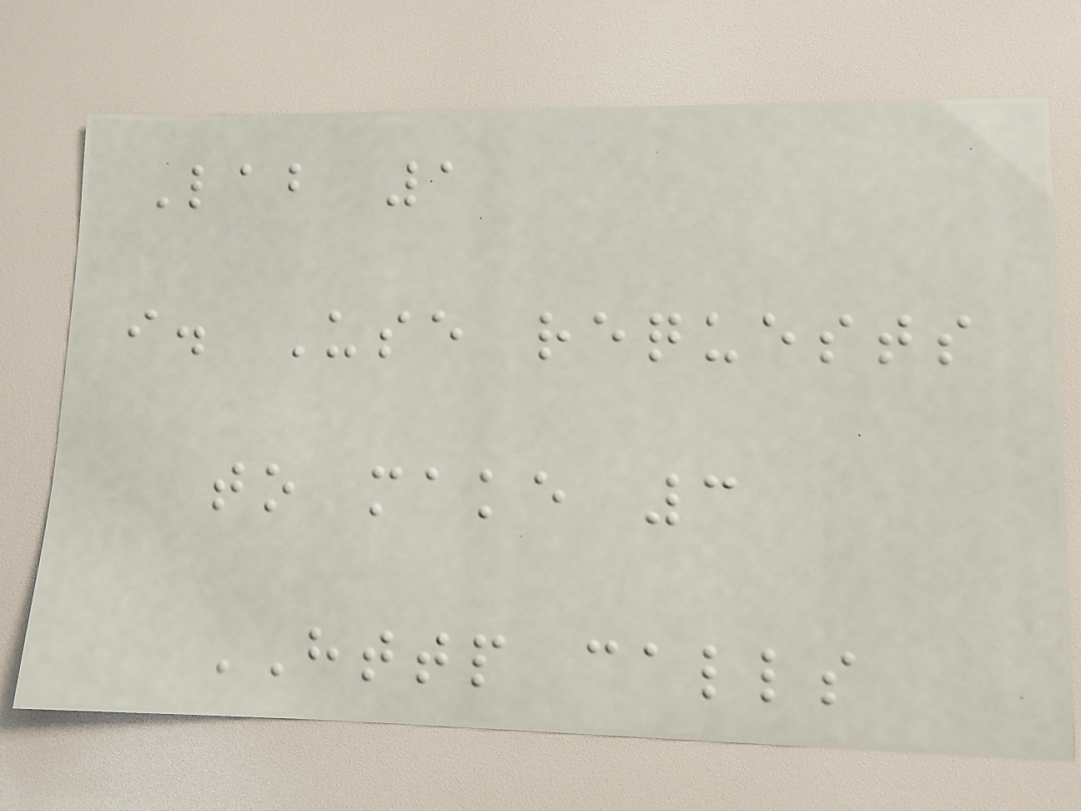Lab 1
i. Use requests
to make 3
HTTP calls
